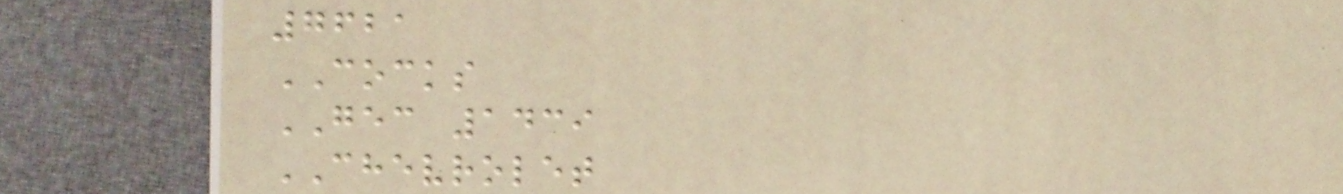7621
COCKS
GEC 1439
CHEVROLET
